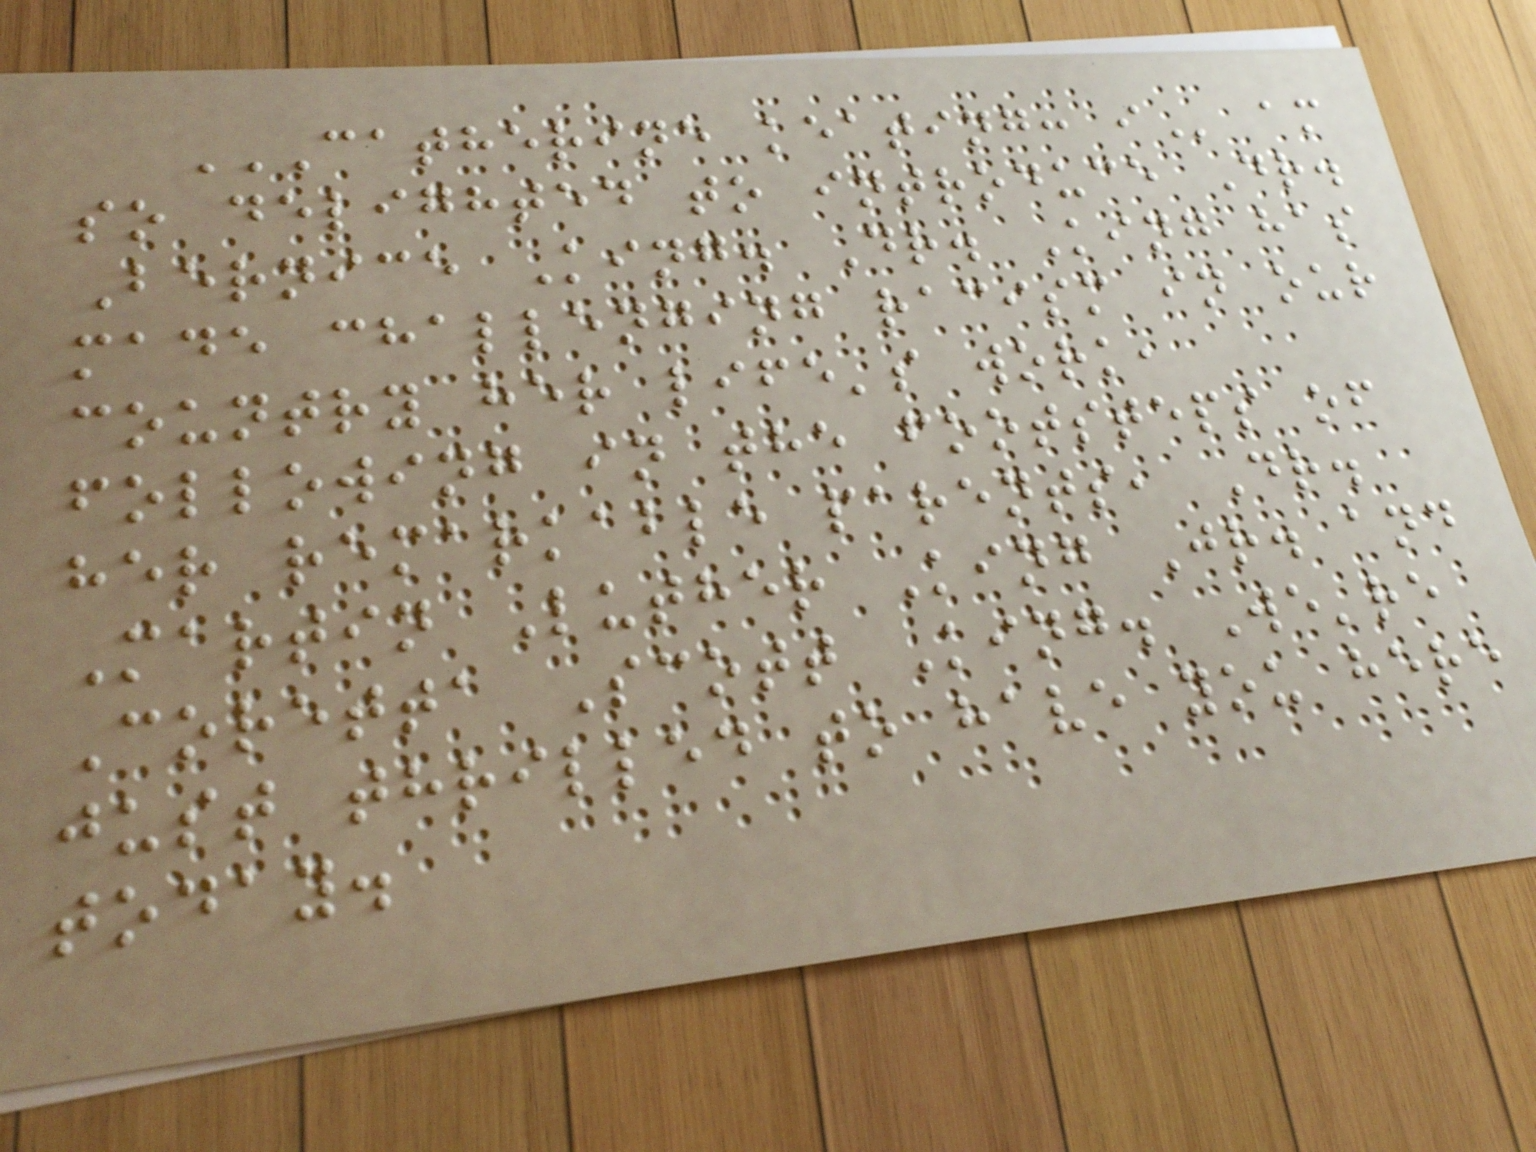CATHERINE KEATING: I am
so delighted to introduce Dr.
Bernice King. Dr. King has
made challenging racism in our
country her life's work,
following in the footsteps of
her remarkable parents, Dr.
Martin Luther King Jr. and
Coretta Scott King. We're
just thrilled to have you here
today.
